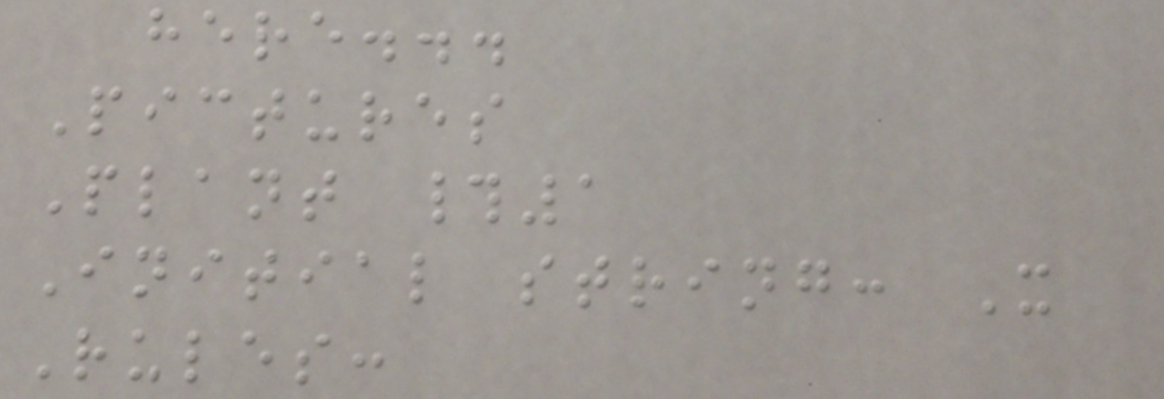here...
Pictures
Plant #1
Initial string: X
Rules:
